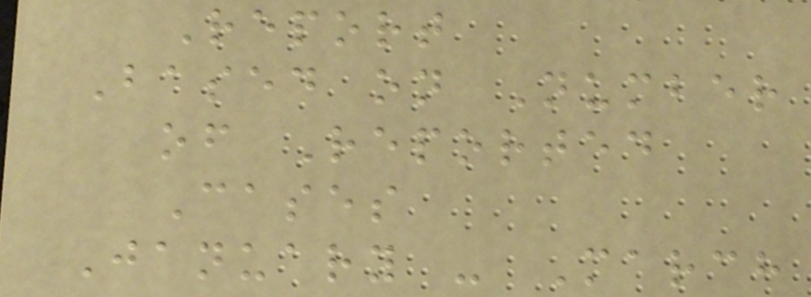Report
Based on Number
of Reported
Cases
January - March
